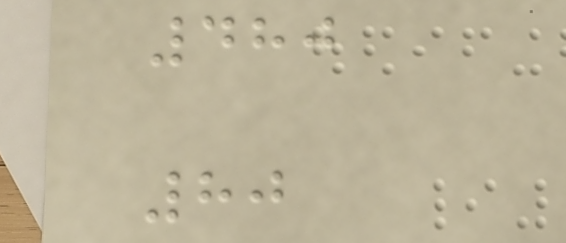480
80
